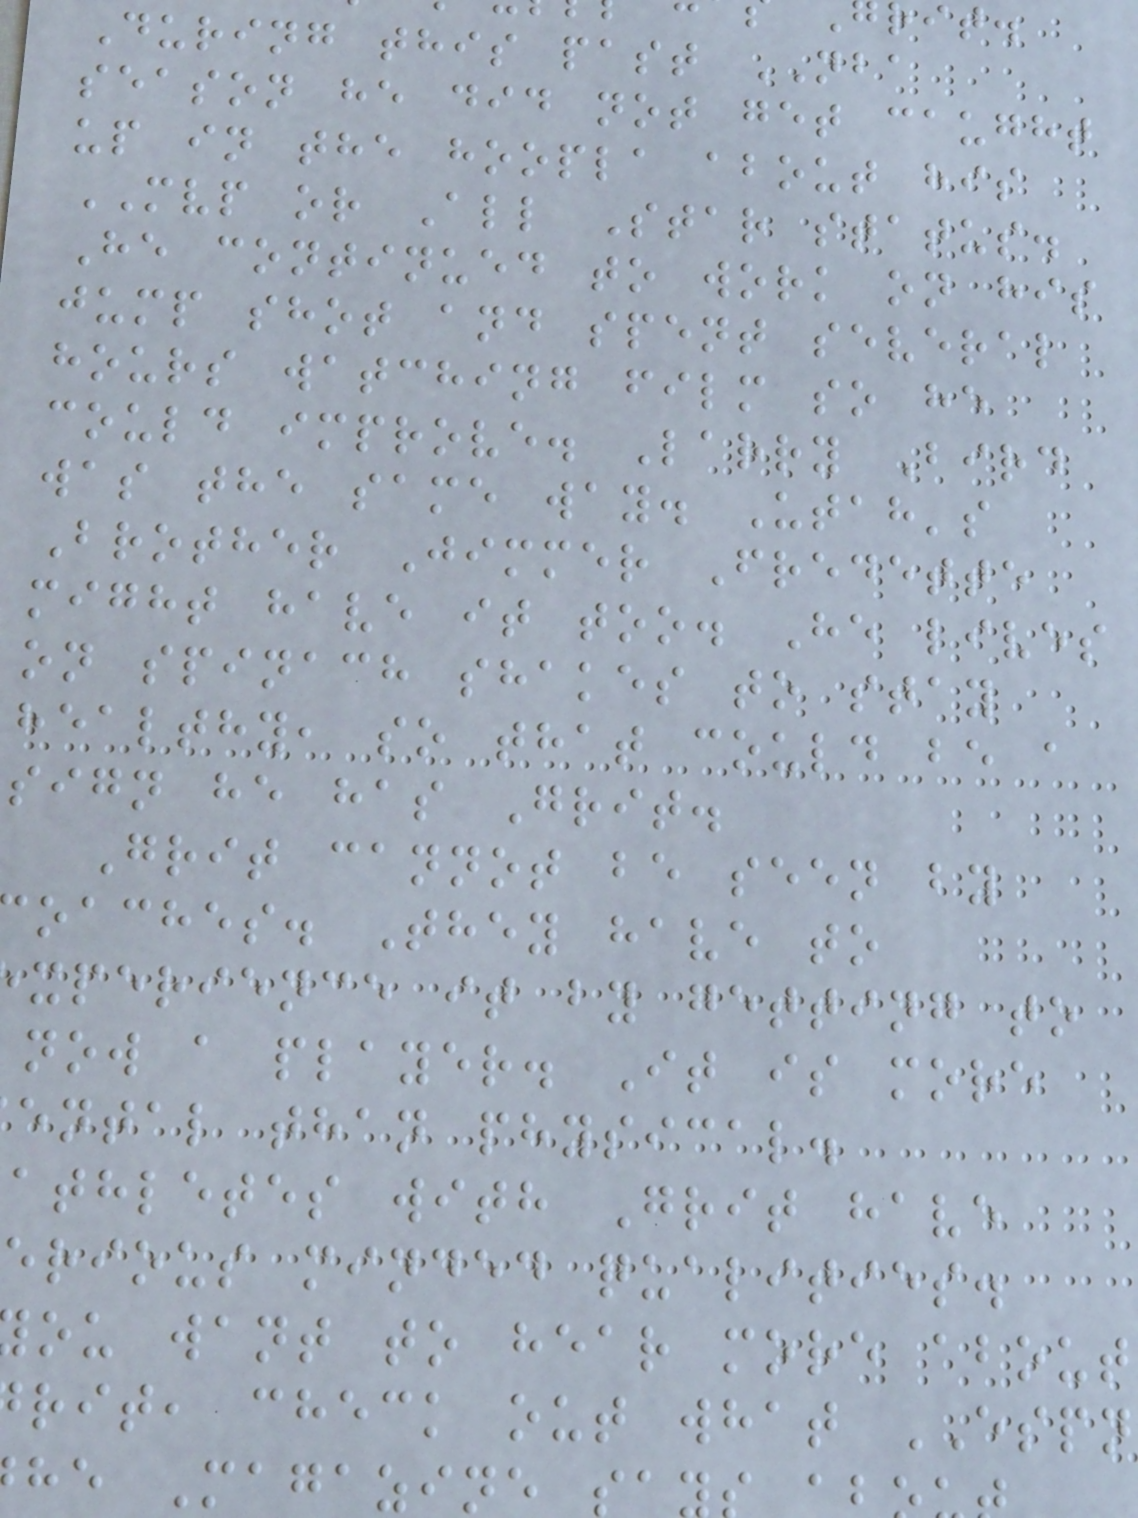During this past NBA
season he did not get caught
up in the hoopla about his
MVP or All Star status.
He continued to work on his
jump shot and spent several
hours watching film so he
could improve. Larry Bird
was the same way. Utah's
Brother Jimmer Fredette
might have it too. He lives
on spinach shakes to stay
healthy, so that could be a
sign he has Grit.
Grit cannot be seen by
oaches. They have to
xperience it by getting to
now a player. It is more
ental than physical.
athletes with Grit have
erious minded qualities.
ou want to hear more about
rit, check out what ESPN
he Magazine s
